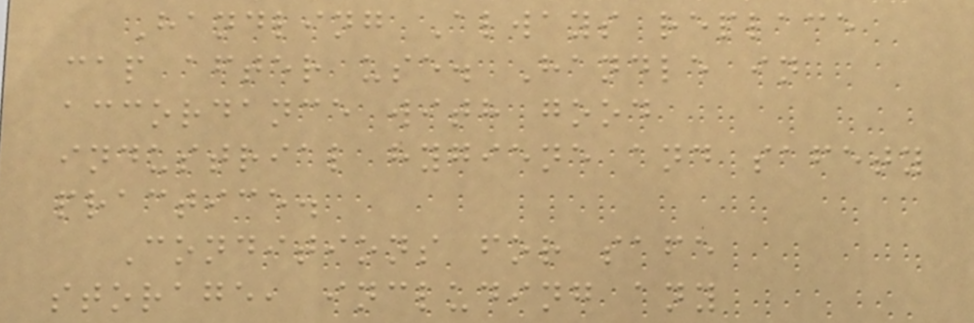Handling Always replace
cap after use. Handle in
accordance with good
industrial hygiene and safety
practice.
Conditions for safe
storage, including any
